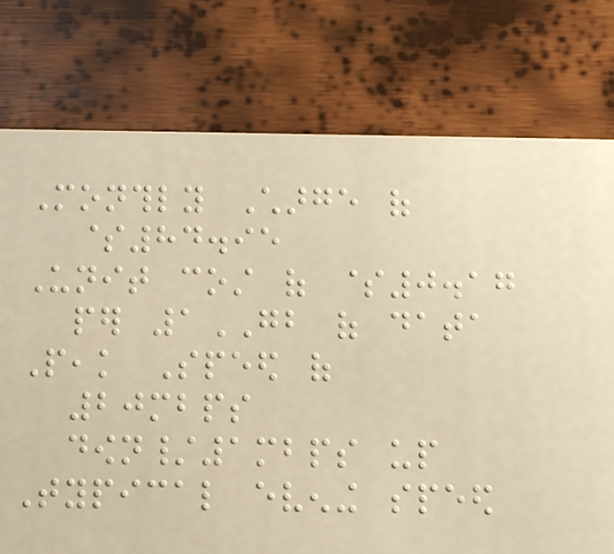Monthly Charge of
$84.95
Unit cost of $0.17
per 1GB of data
Peak Speed of
20mbps
down/1mbps up
Typical evening speed
